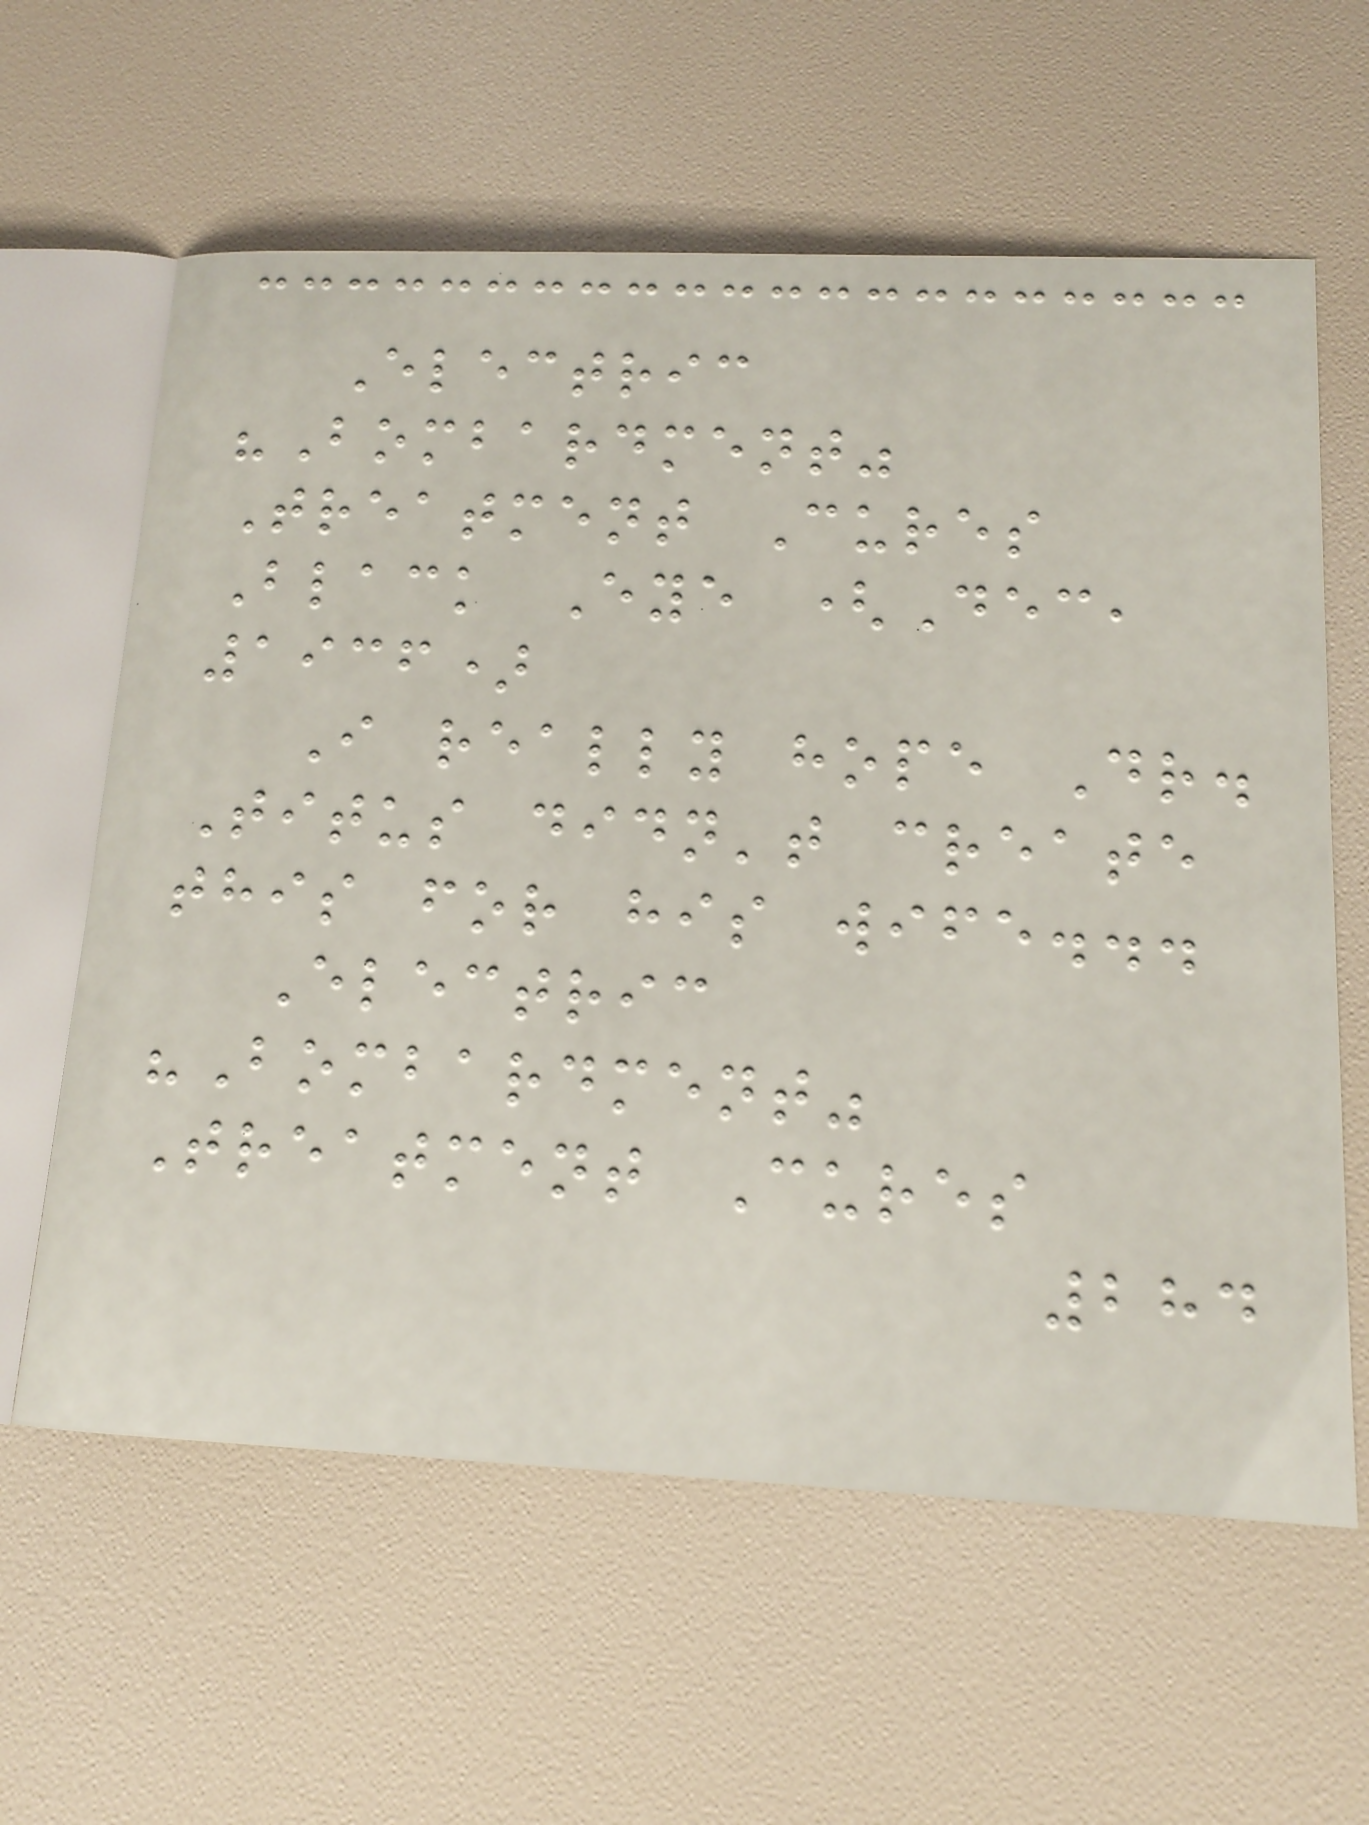Electric
"Bombardment"
Treatment Cures
Black Eye (Dec,
1936)
I really hope Dr.
Titus didn't create
this for his wife...
Electric
"Bombardment"
Treatment Cures
284
